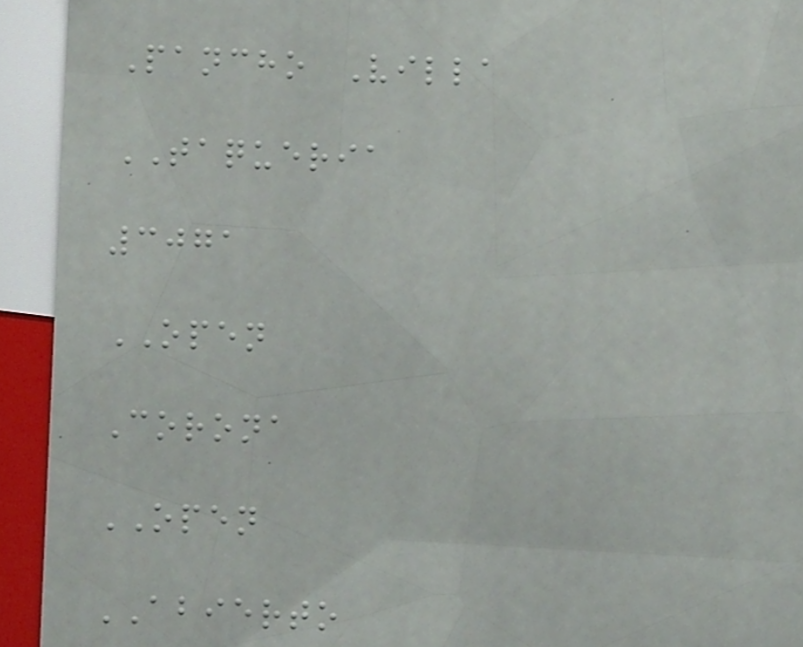Pancho Villa
TAQUERIA
3071
OPEN
Corona
OPEN
ABIERTO
